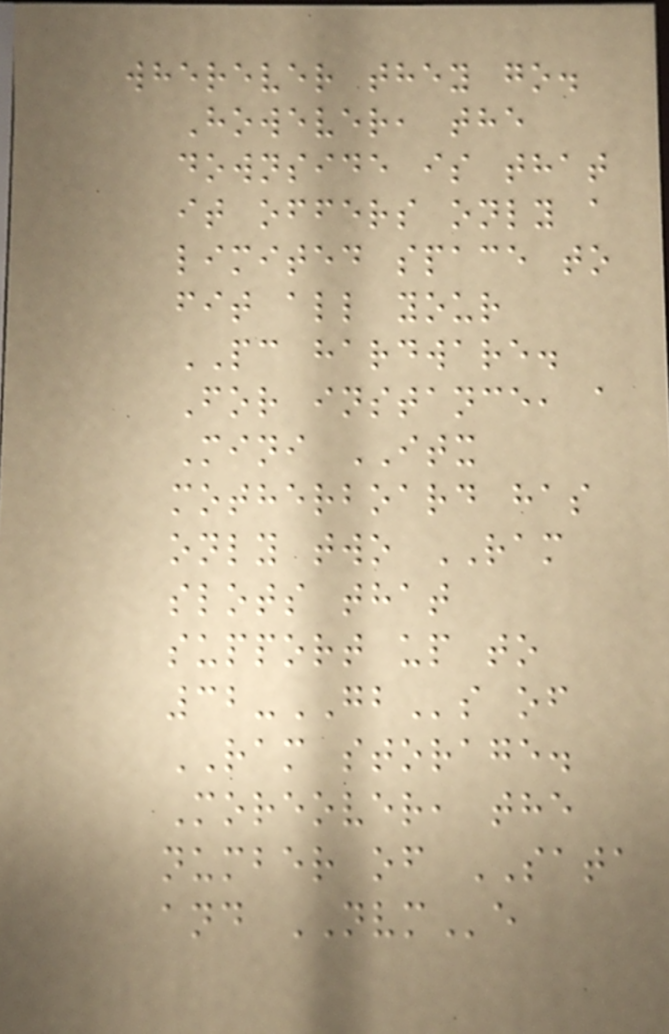wherever they go.
However, the
downside is that
it offers only a
limited space to
fit all your
PC hardware.
For instance, a
Mini ITX
motherboard has
only two RAM
slots that
support up to
32-GBs of
RAM storage.
Moreover, the
number of SATA
and NVMe
